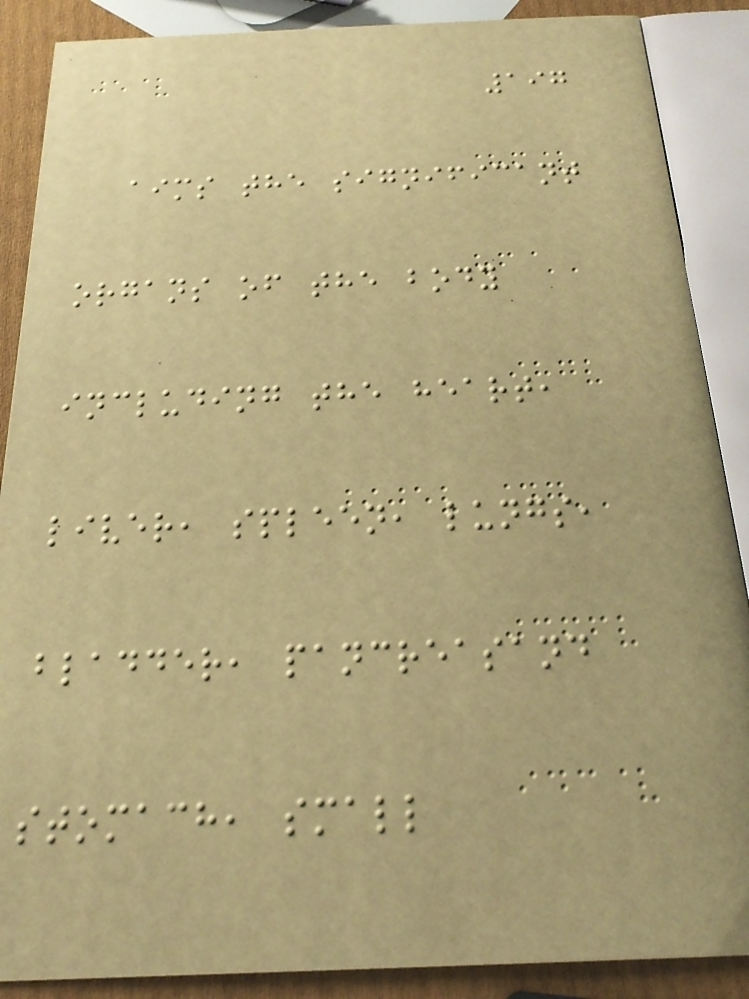197
aims the significant
organs of the body
including the heart,
liver, spleen, lungs,
bladder, pancreasand
stomach, small
